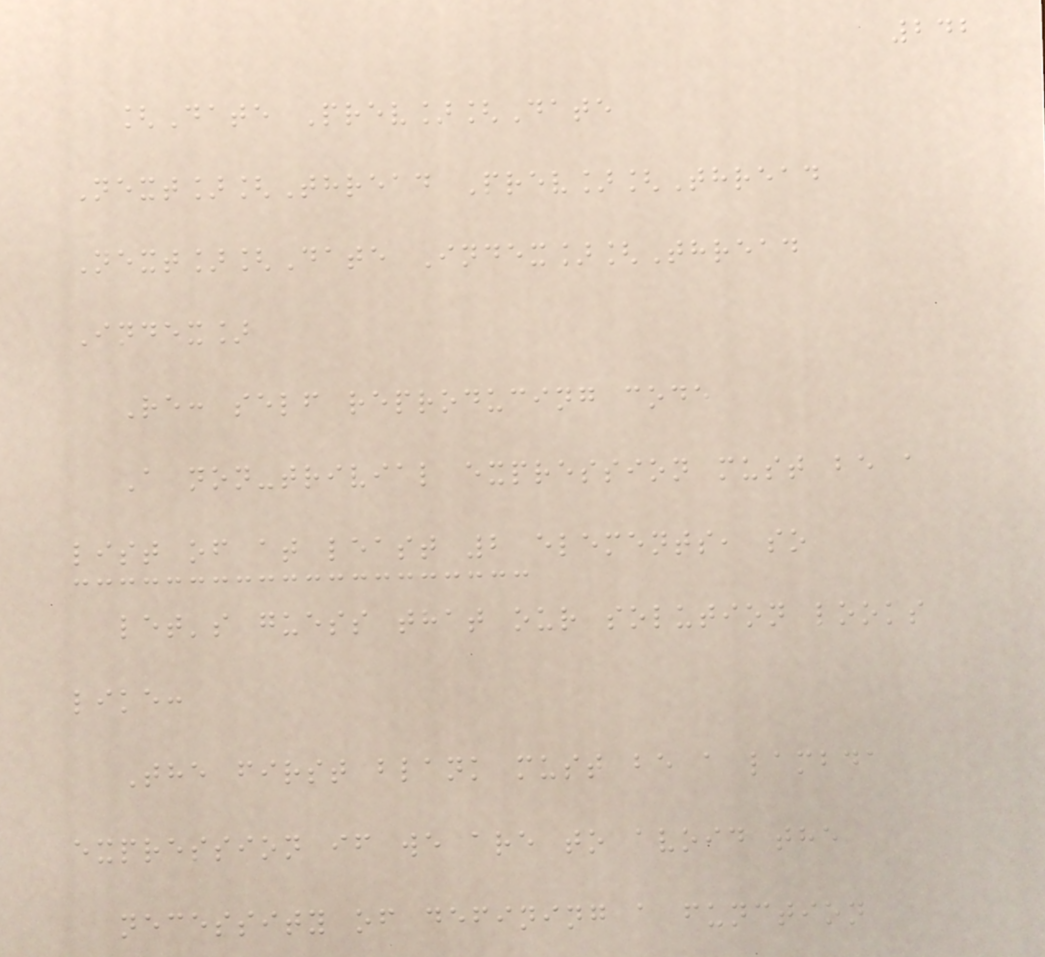242
[Date Prev][Date
Next][Thread Prev][Thread
Next][Date Index][Thread
Index]
Re: self reproducing code
A non-trivial expression must be a
list of at least 2 elements, so
let's guess that our solution looks
like:
The first blank must be a lambda
expression if we are to avoid the
necessity of defining a function
